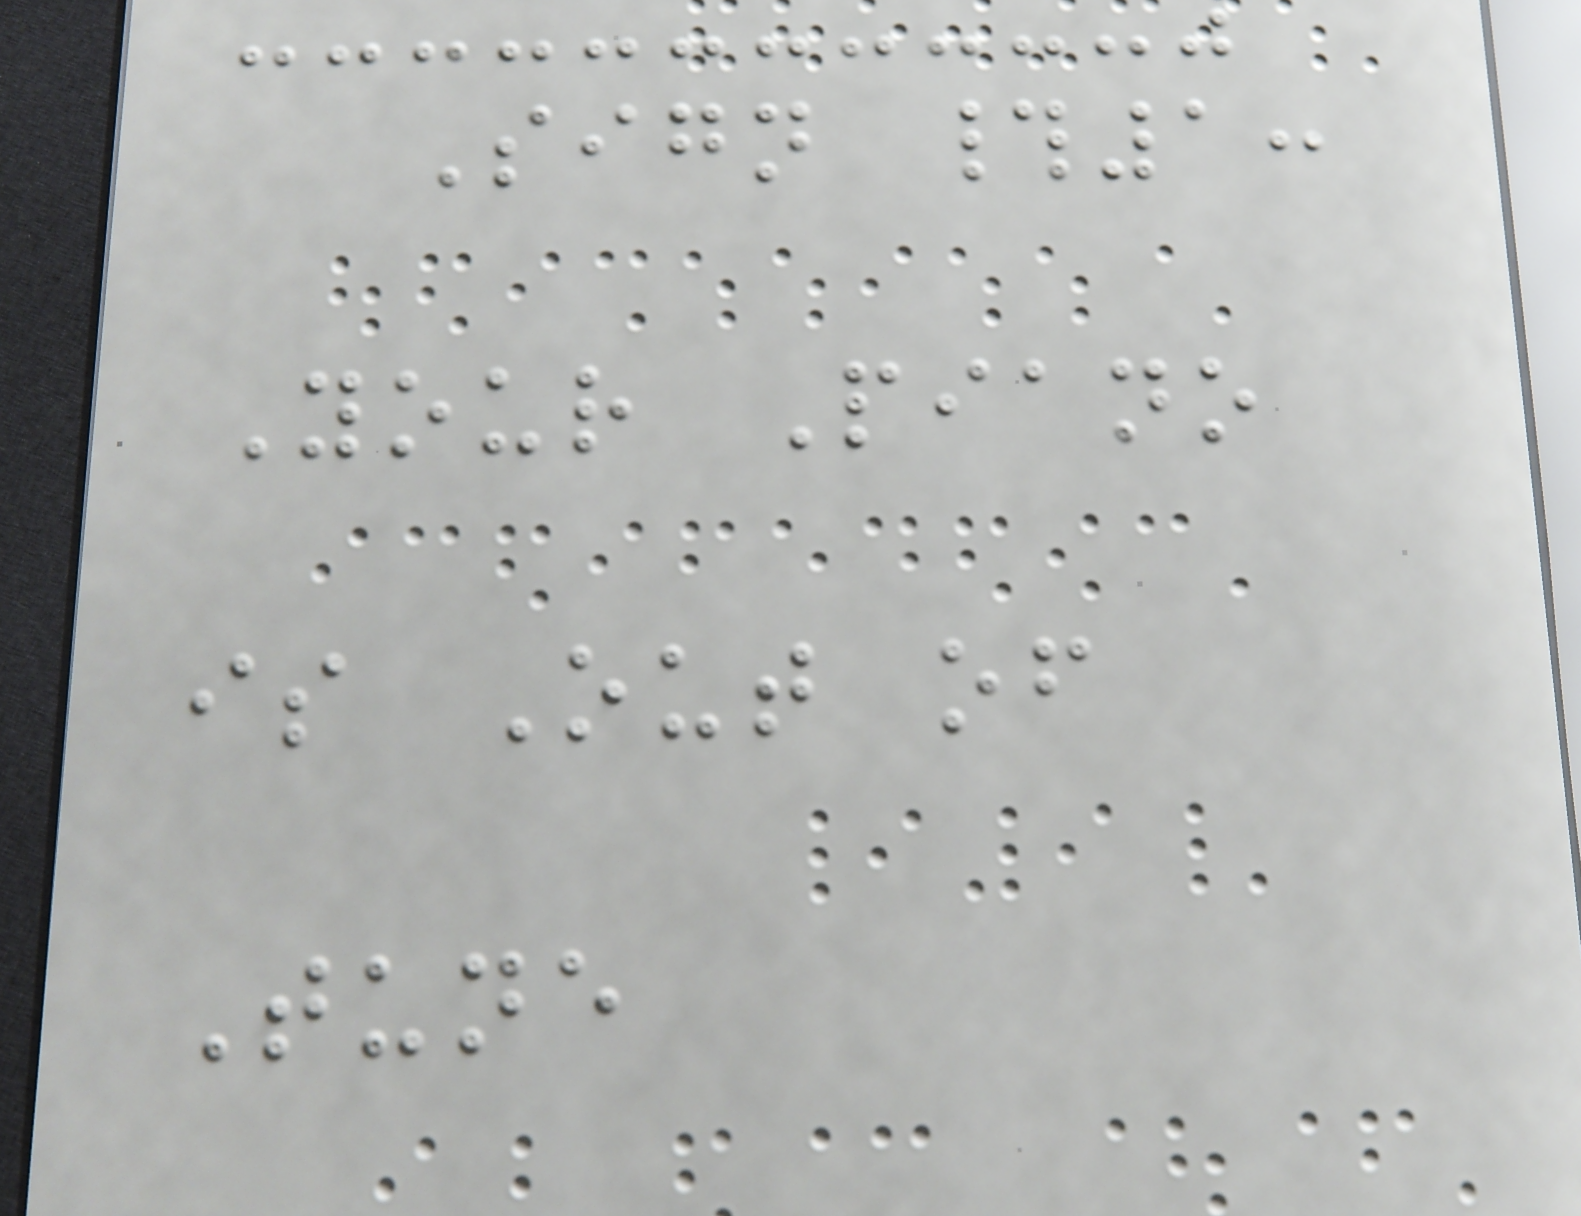Sign #1:
Your Piano
is Out of
Tune
